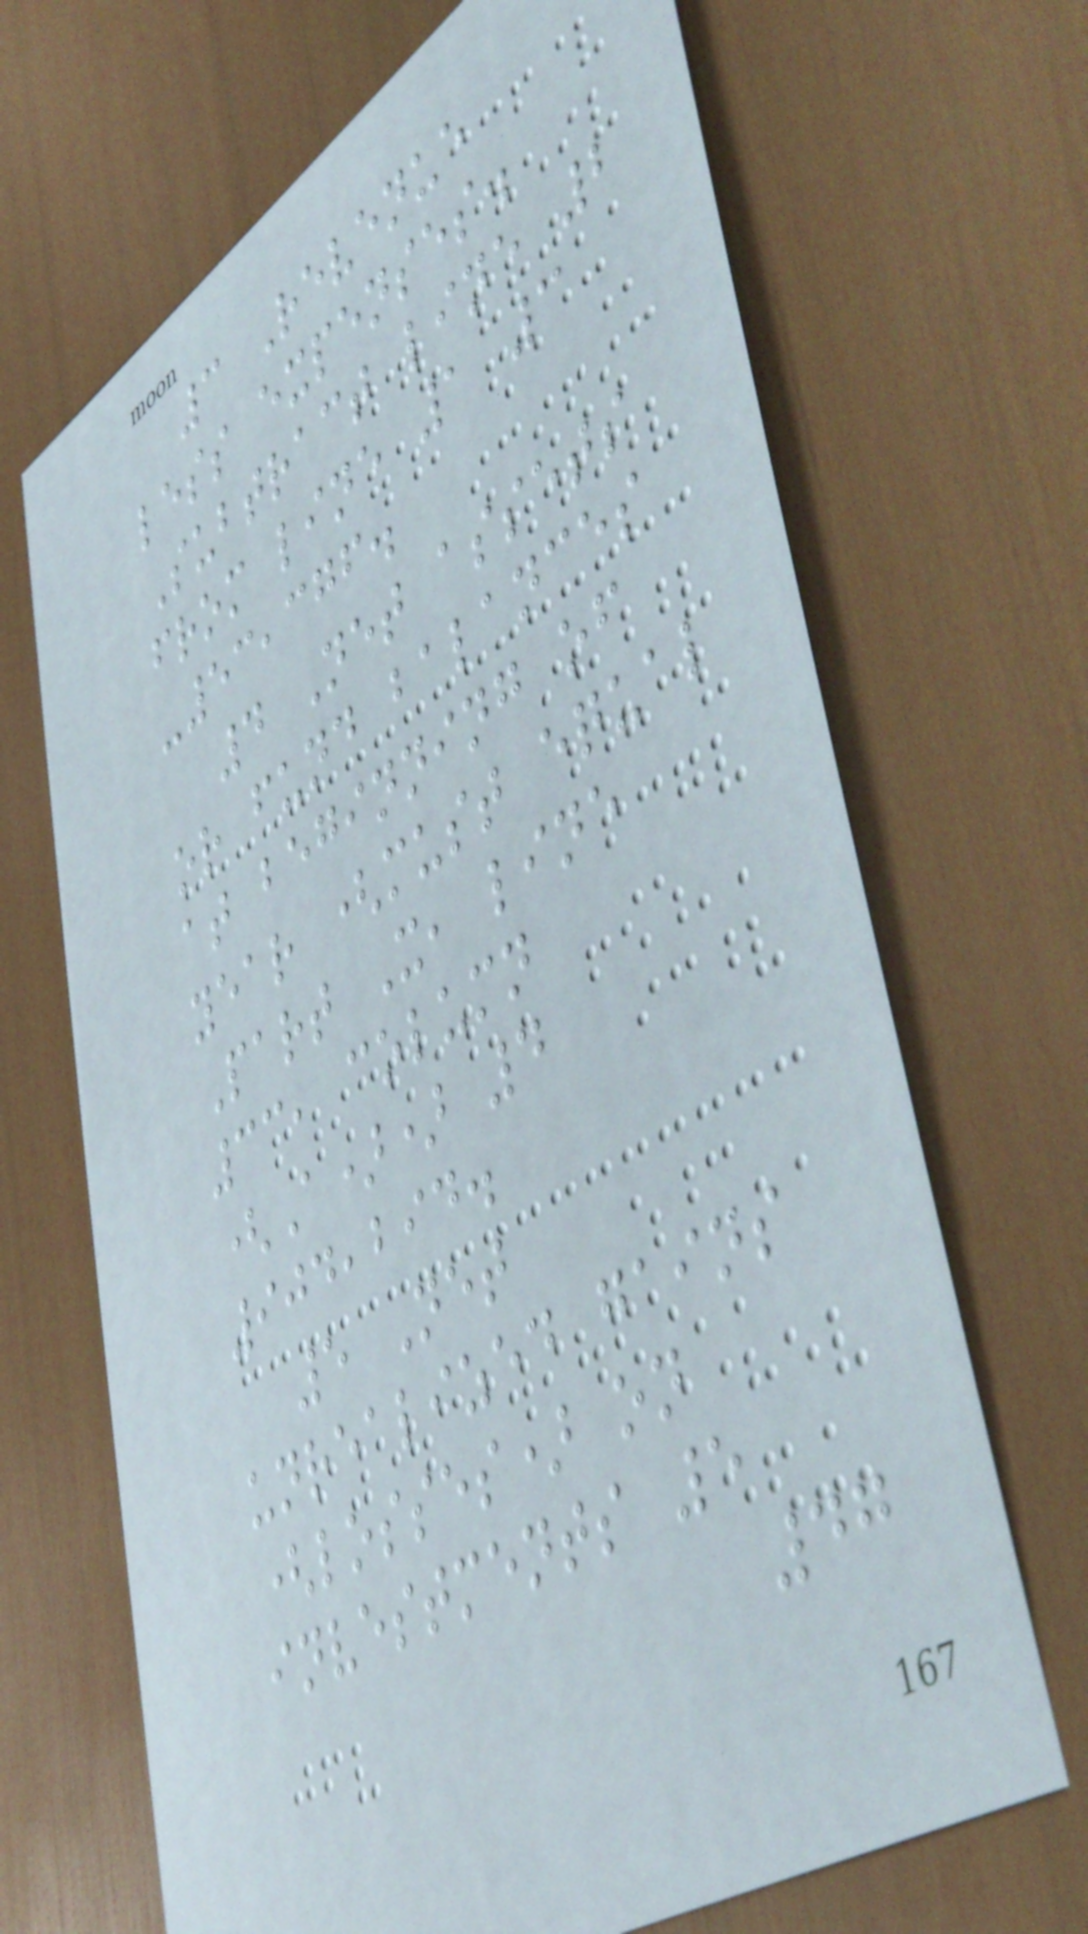3 Revenue
less expenses.
Subtract line 2
from line 1 3
-53,376.
4 Net assets
or fund balances
at beginning of
year (must equal
Part X, line
33, column
(A)) 4
904,294.
5 Net
unrealized gains
(losses) on
investments 5
47
